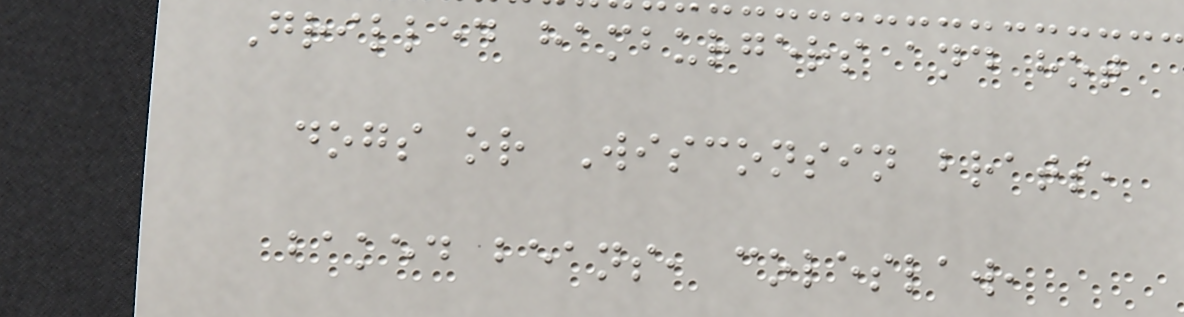Grilled hamburgers and hot
dogs or Wisconsin brats,
baked beans, coleslaw,
